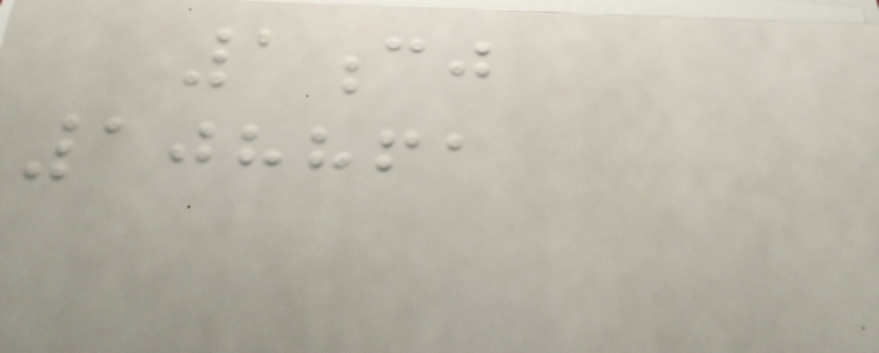1cj
108861
